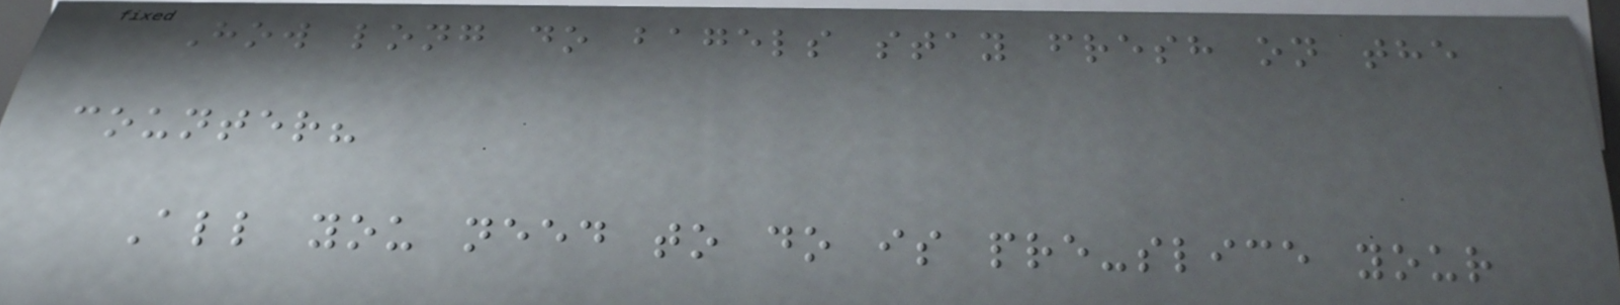How long do bagels stay fresh on the
counter?
All you need to do is pre-slice your
